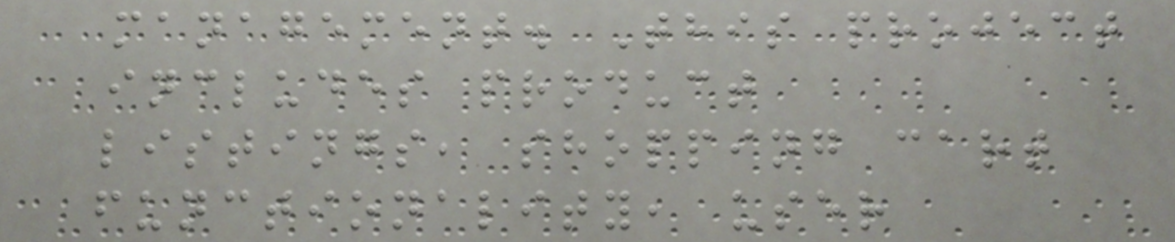management. This project
includes product
listings, shopping cart
functionality, user
